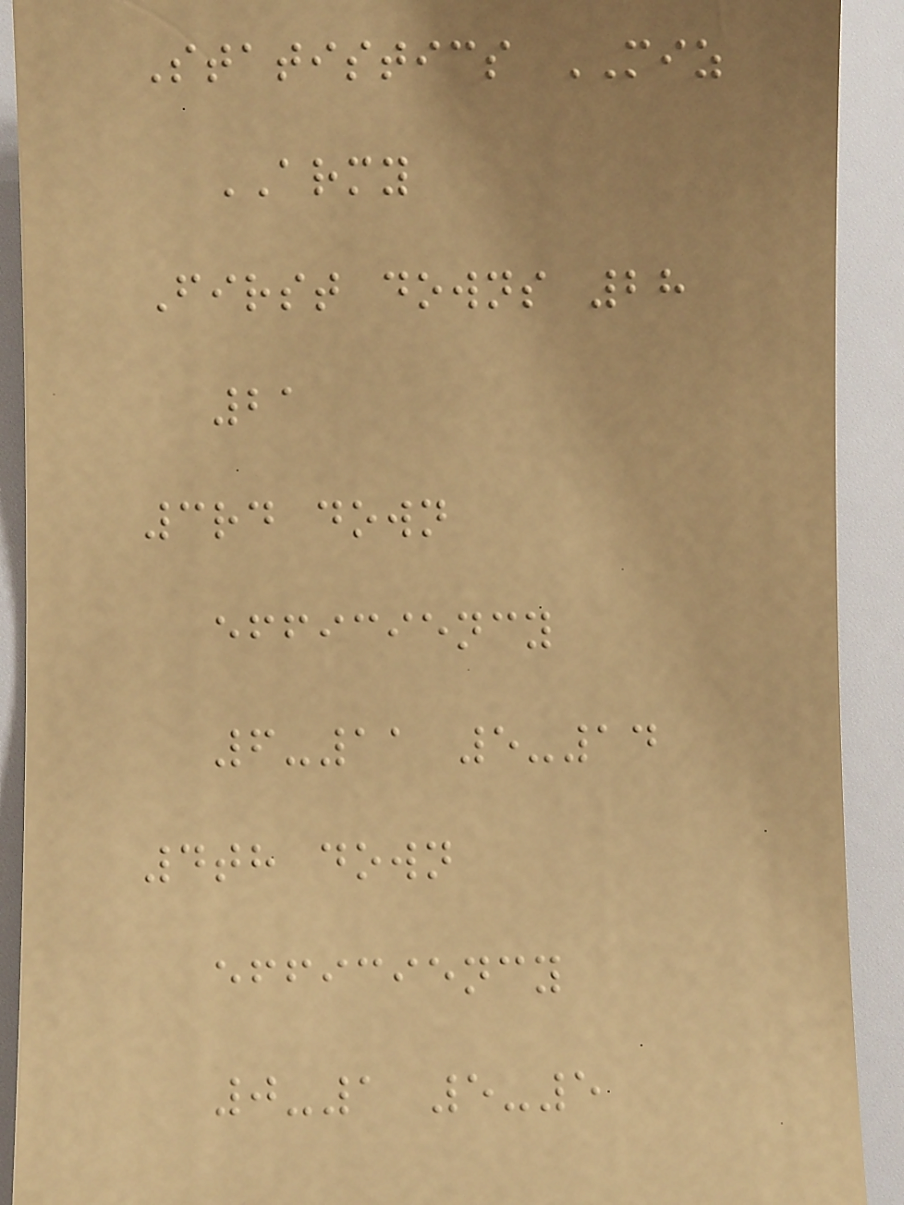Statistics MIZ
ARMY
First downs 28
21
3rd down
efficiency
6-11 5-14
4th down
efficiency
0-1 5-5
